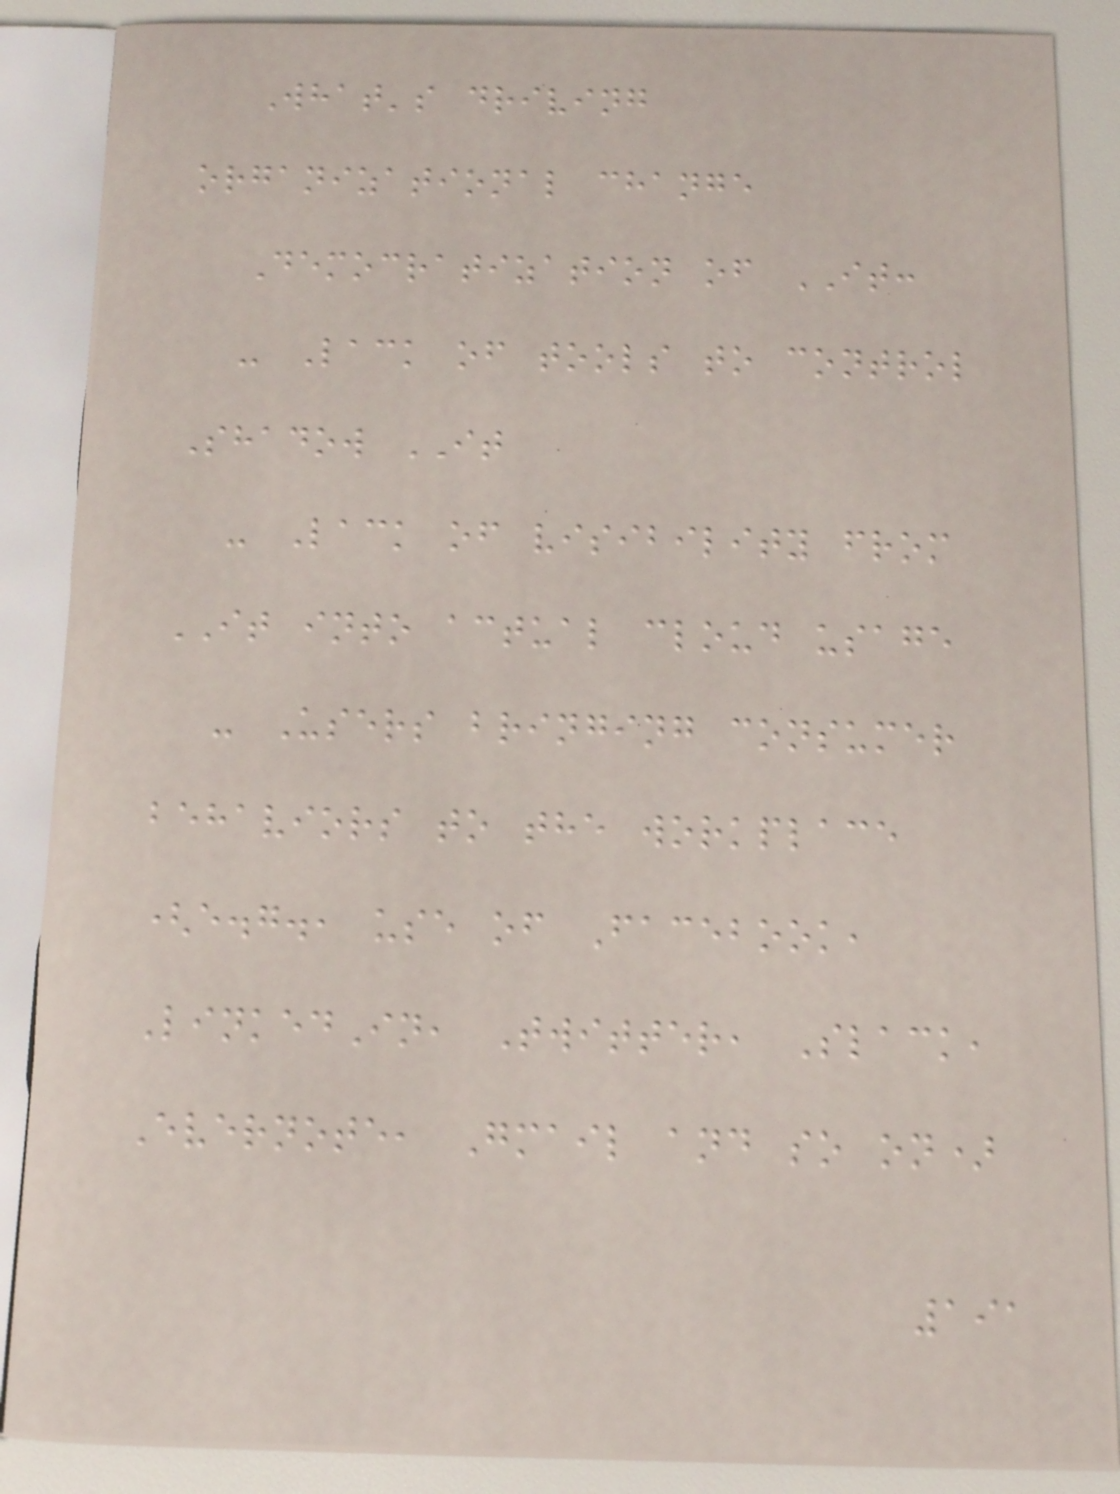What's driving
organizational change
Democratization of IT:
- Lack of tools to control
Shadow IT
- Lack of visibility from
IT into actual cloud usage
- Users bringing consumer
behaviors to the workplace
(e.g., use of Facebook,
LinkedIn, Twitter, Slack,
Evernote, Gmail and so on)
191
